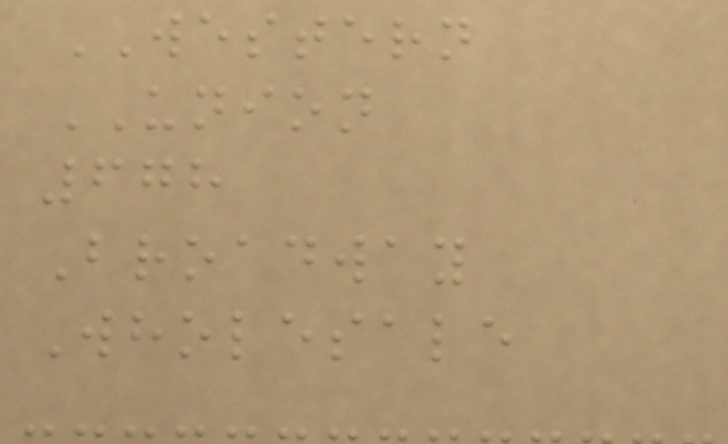WESTERN
UNION
678
Broadway
Wholesale
